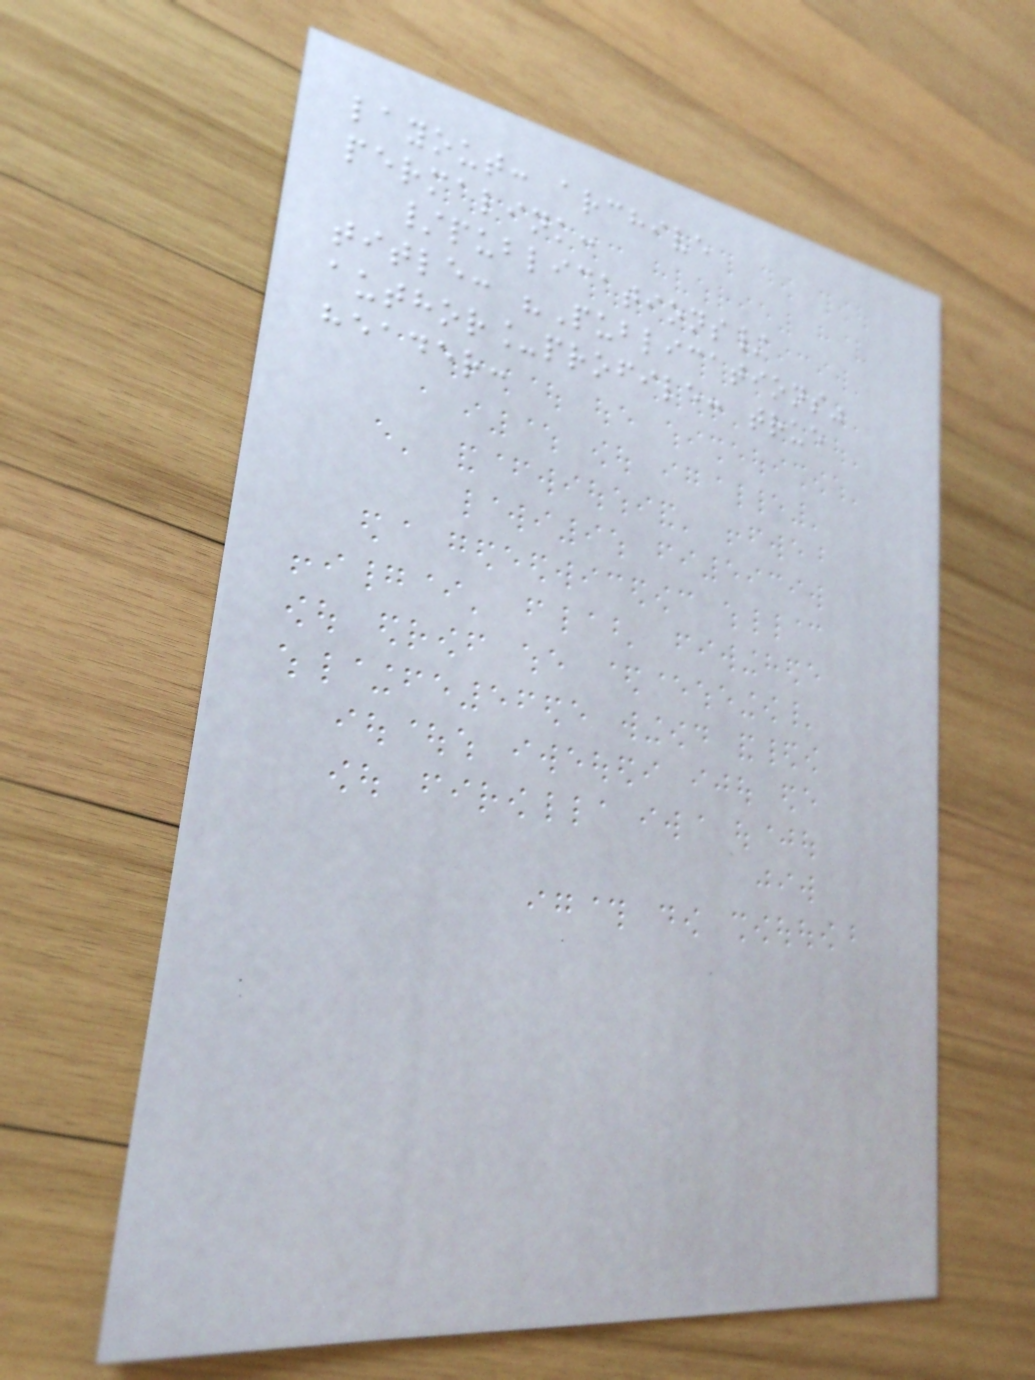layout: archive
permalink:
/publications/
title: "Publications"
author_profile: true
header:
